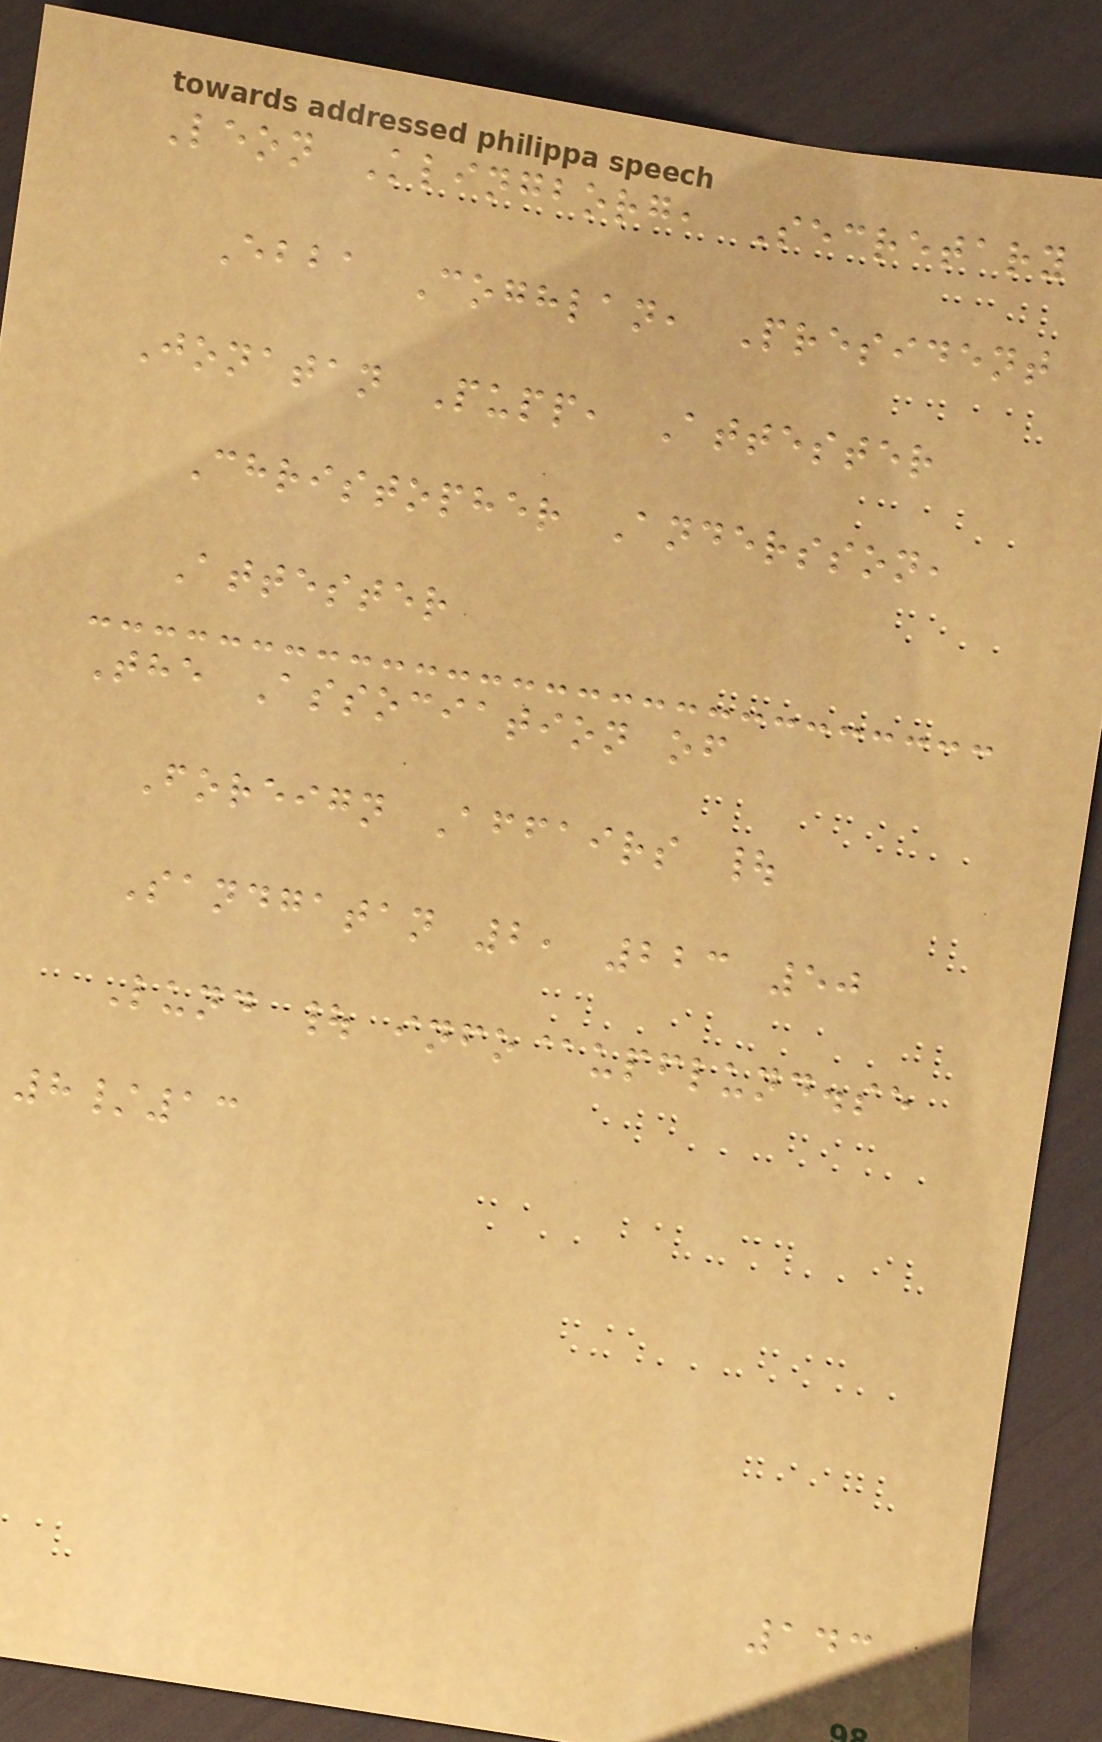Leon Klingborg, Secretary
Ebba Coghlan, President
Jonatan Pupp, Attester
Christopher Andersson,
Attester
The Association of
Foreign Affairs |
Sandgatan 2, 223 50
Lund | info@upflund.se
8/13
143
